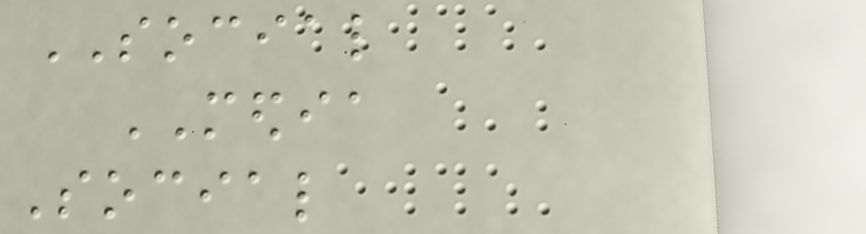SOCIAL
MEDIA
Social
